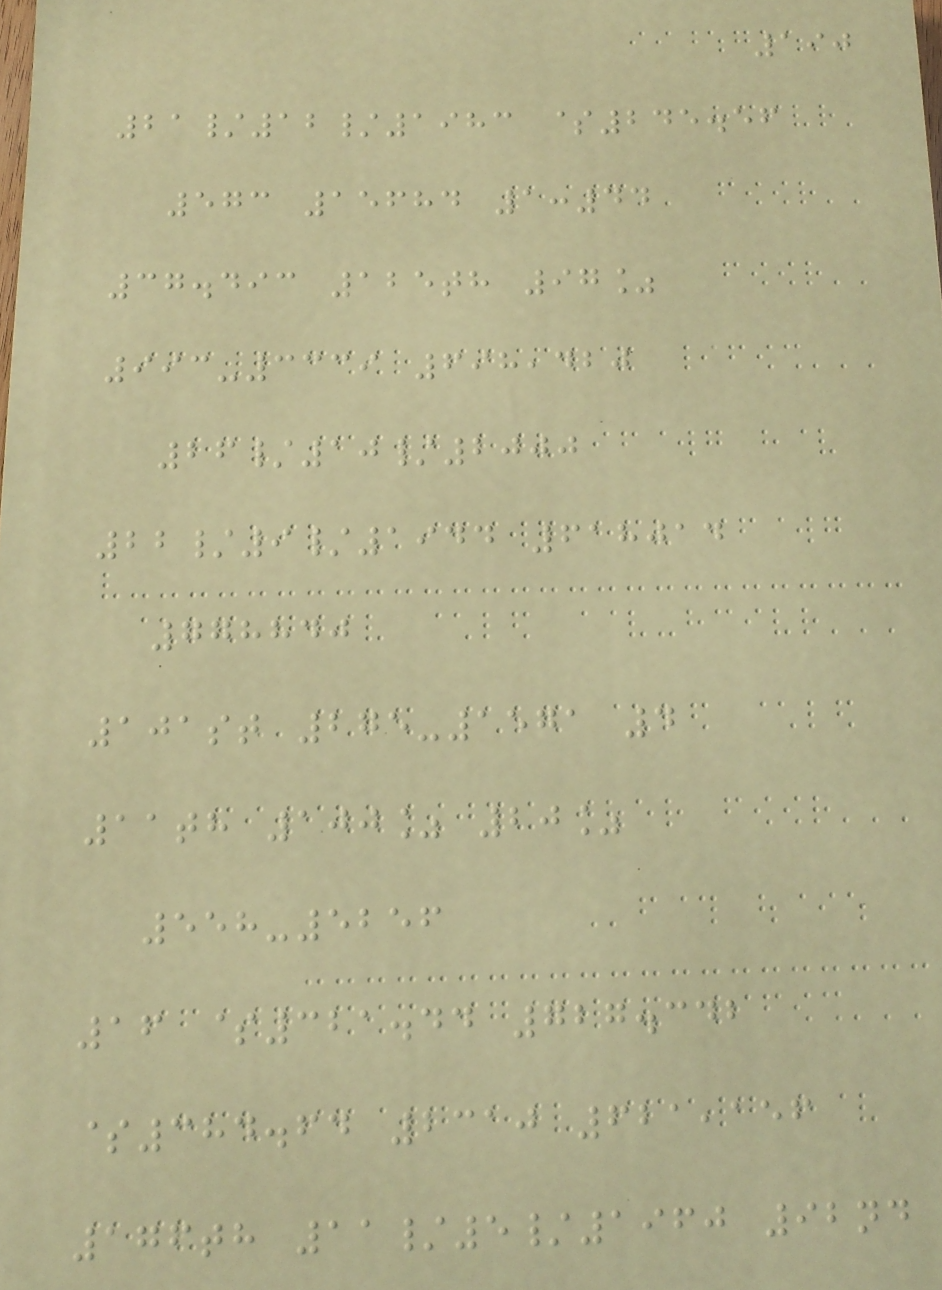190
21/12/1983 $245.56
573 15684 1:44
37.493 125th 97%
993-3339 698,420
26/10/2000
22/9/1944 618014
778840
101st 275-1571 4
11th 100% 20%
558-5256
16 $321.44 727.342
$384.64 2310 621,156
176th 11/5/1960 92nd
